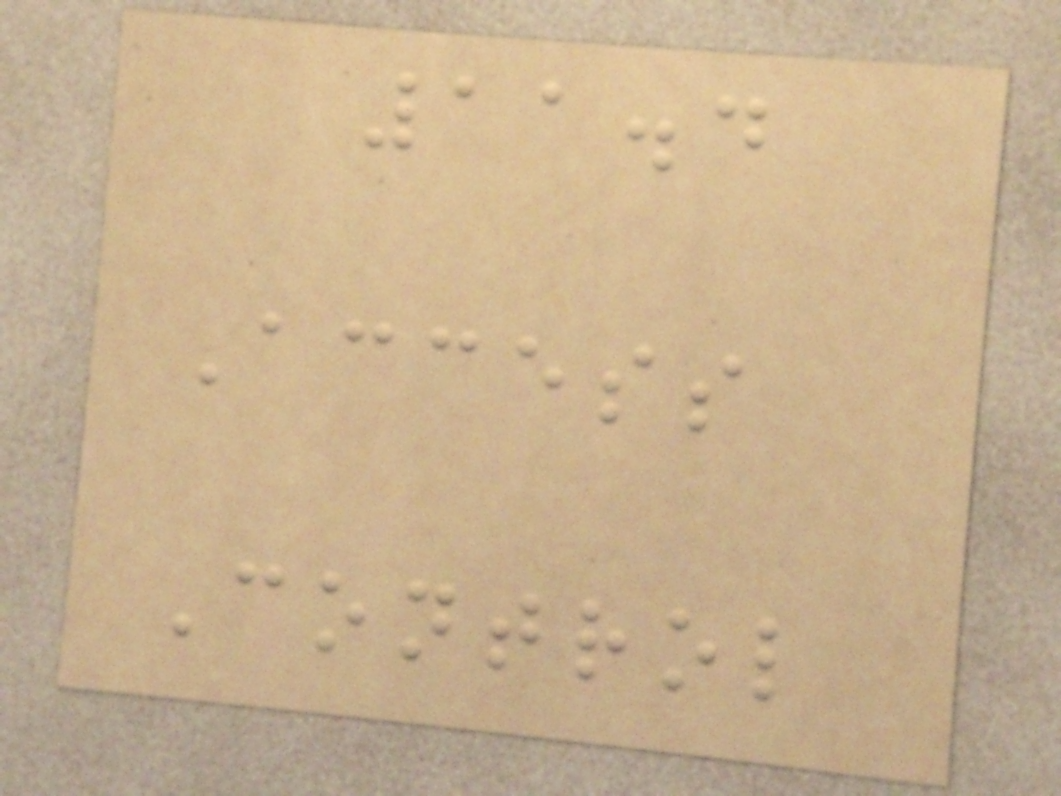11.4
Access
Control
